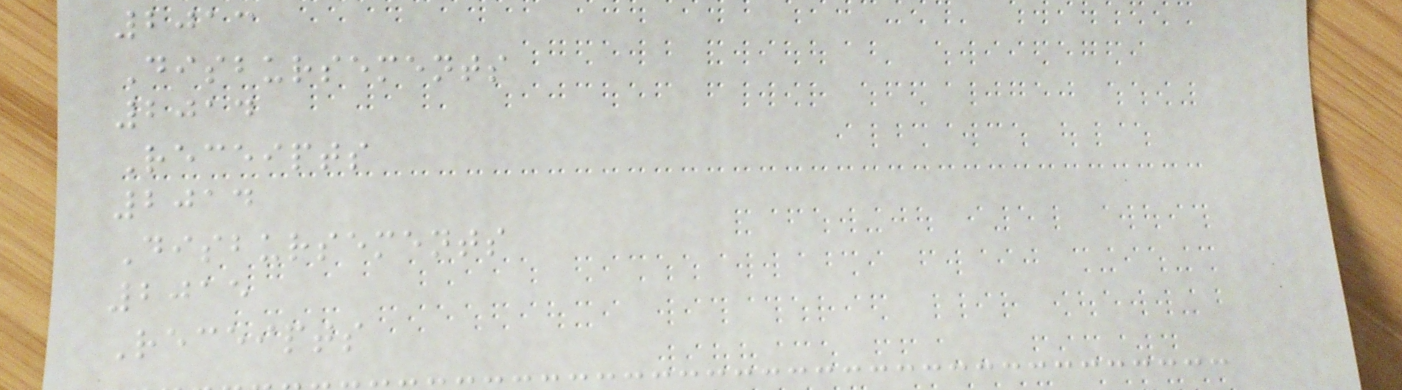2013
Disbursements
2014
Receipts
2014
Disbursements
2015
Receipts
